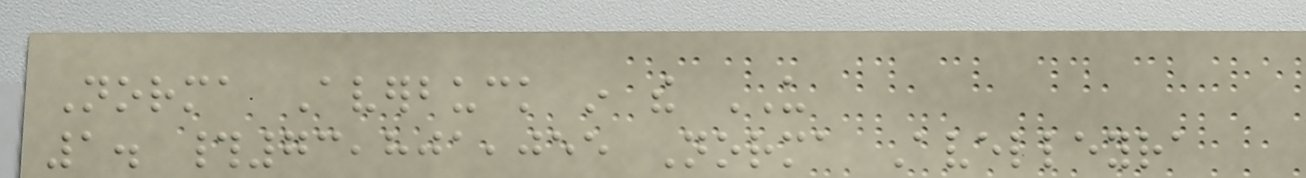Norma Averbuck in the US
1. #73,801,055 Norma Avelleyra
